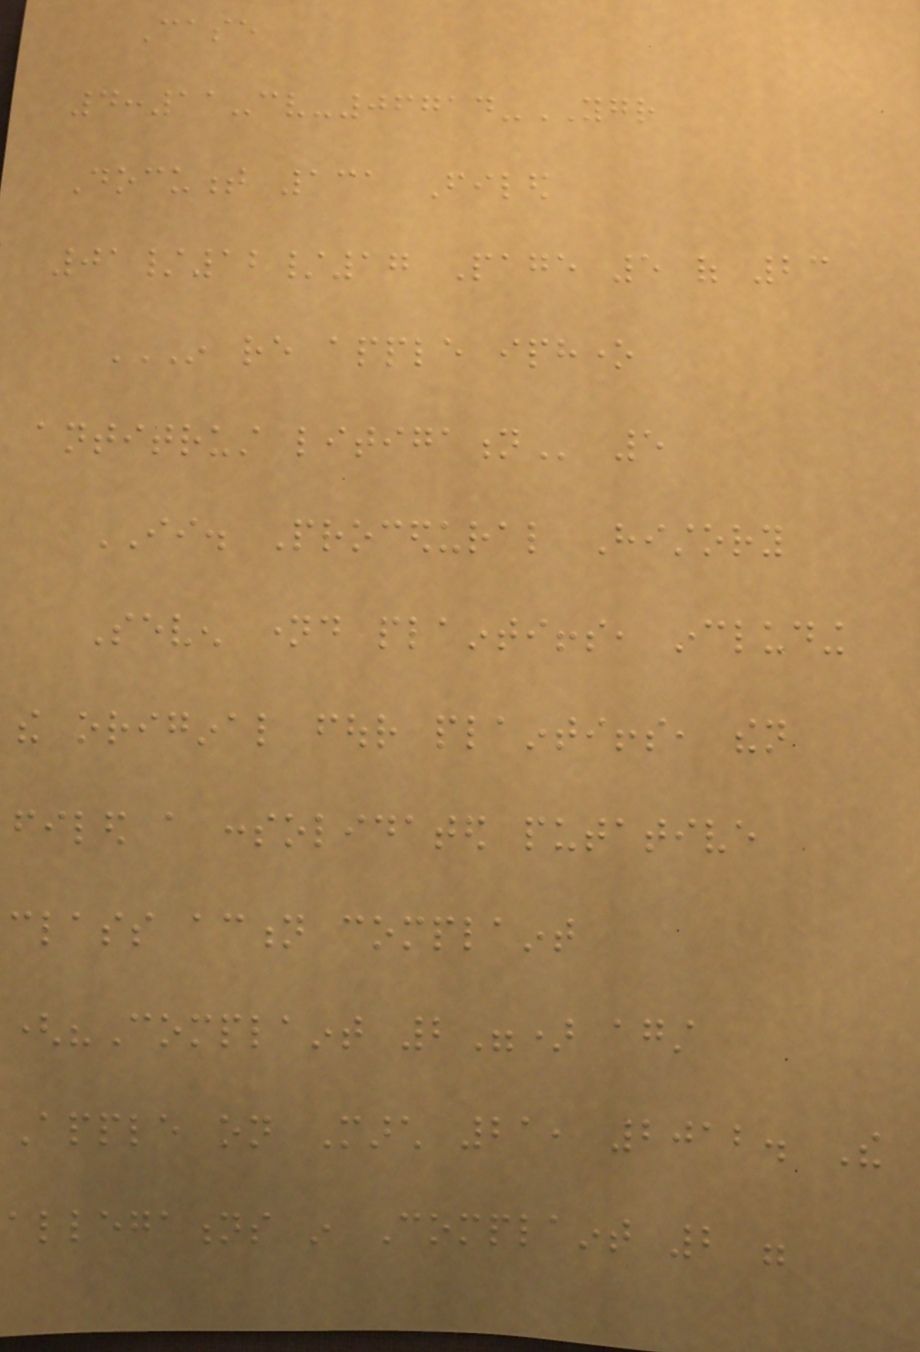Case
4:11-cv-06714-YGR
Document 131 Filed
01/12/17 Page 5 of 23
IN RE APPLE IPHONE
ANTITRUST LITIGATION 5
II. Procedural History
Seven named plaintiffs, including
the original four plaintiffs, then
filed a consolidated putative
class action complaint
("Complaint 2") against
Apple on March 21, 2012. The
allegations in Complaint 2 were
